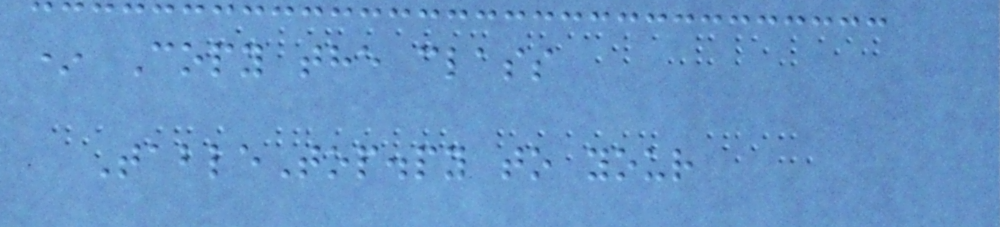* Copy the class
TableTop.py to your
